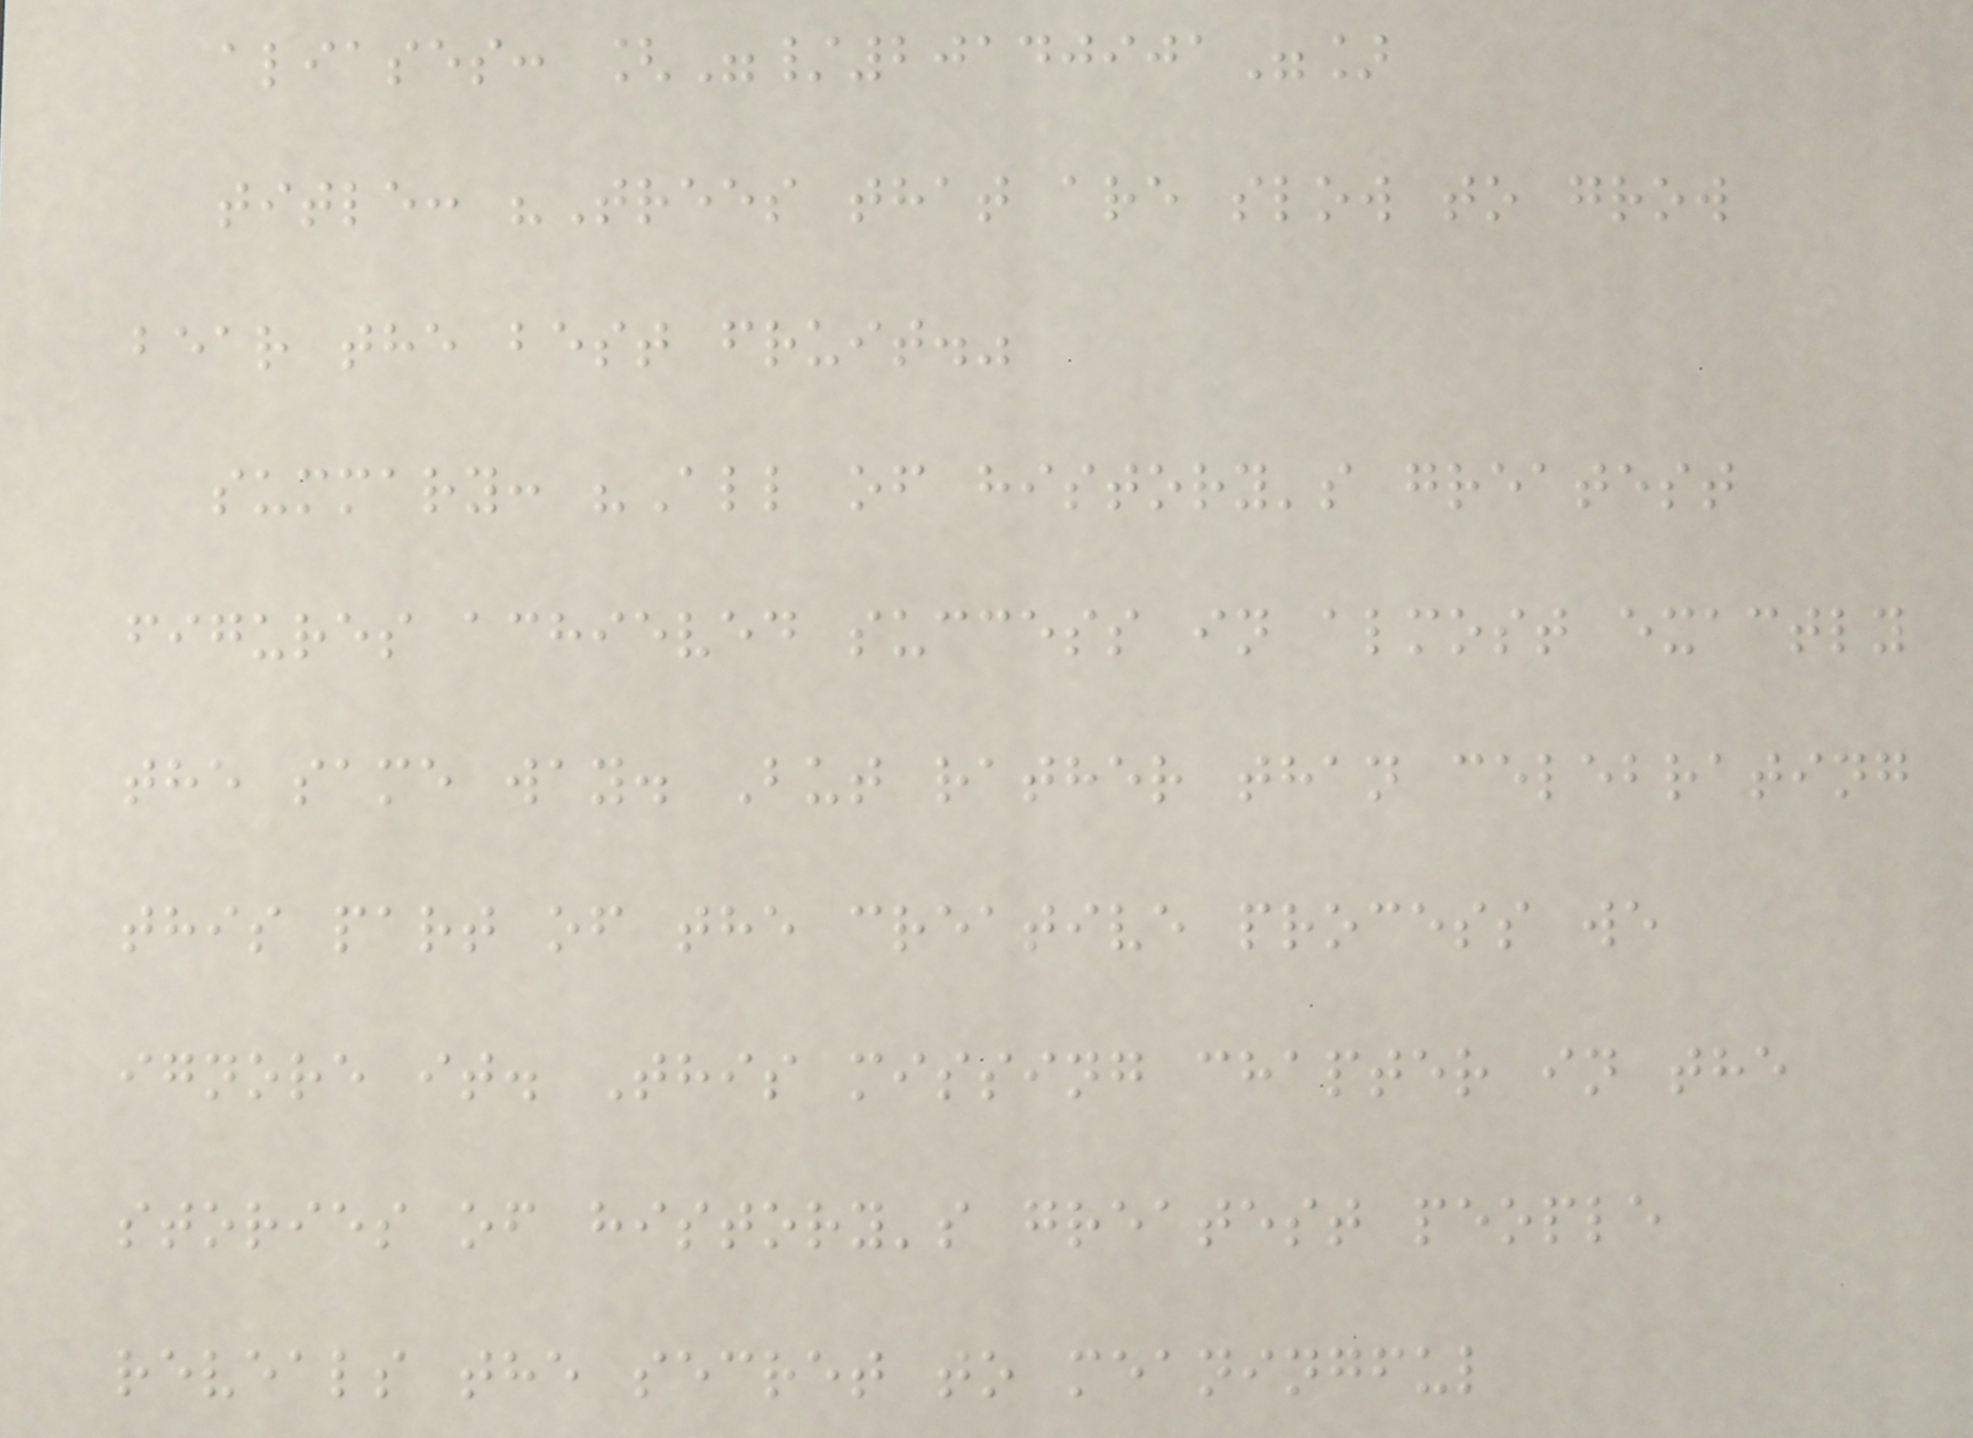aliases: ["/20140901"]
title: "Trees that are slow to grow
bear the best fruit."
summary: "All of history's greatest
figures achieved success in almost exactly
the same way. But rather than celebrating
this part of the creative process we
ignore it. This missing chapter in the
stories of history's greatest people
reveals the secret to meaningful
